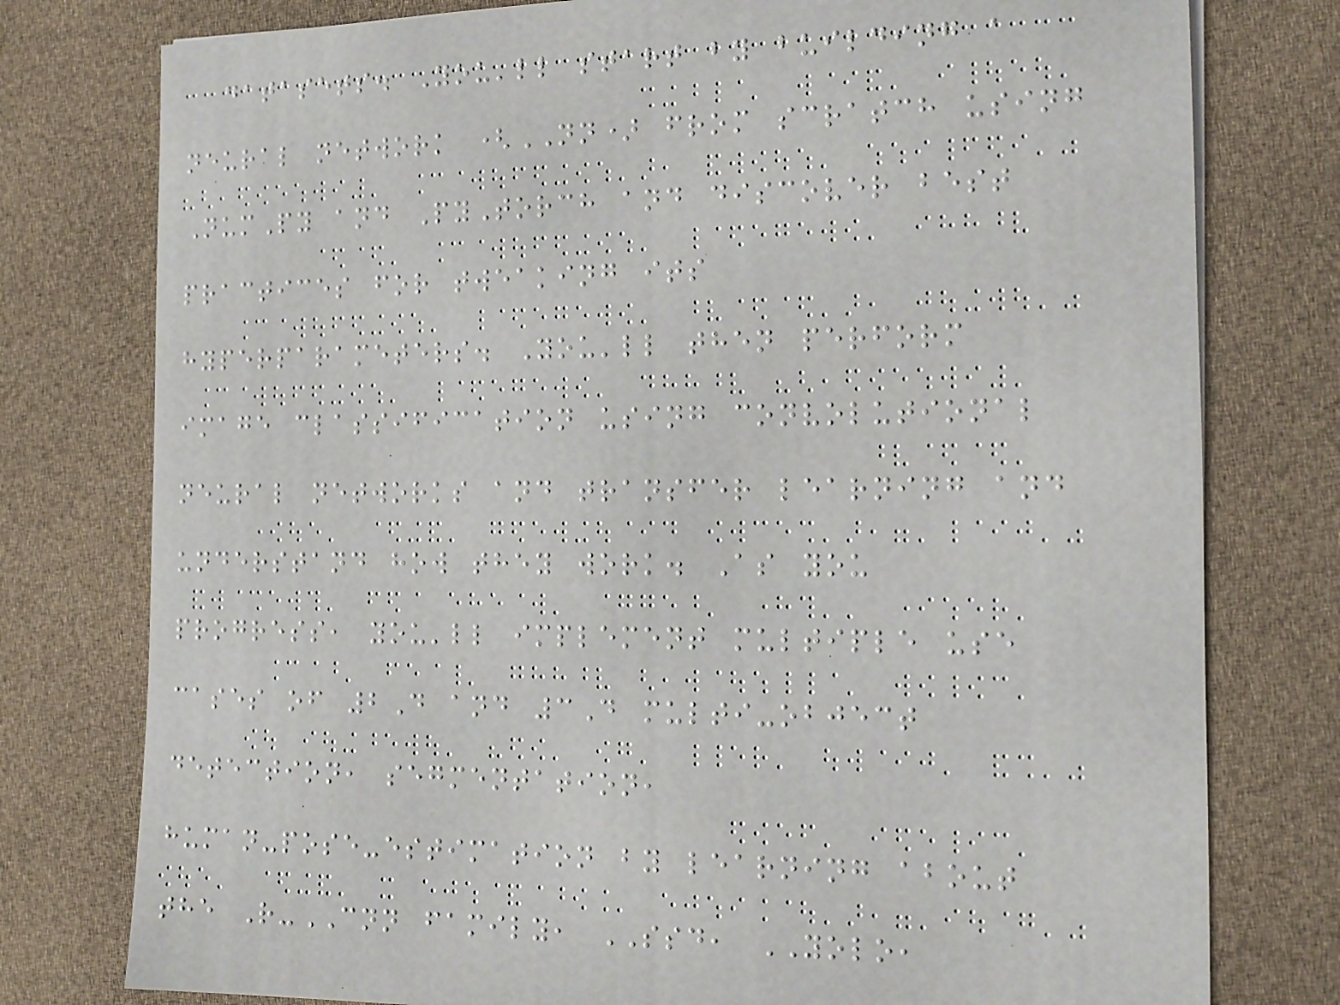datasets. You'll start by building a
neural network (NN) from scratch using
NumPy and PyTorch and discover best
practices for tweaking its
hyperparameters. You'll then perform
image classification using convolutional
neural networks and transfer learning and
understand how they work. As you
progress, you'll implement multiple use
cases of 2D and 3D multi-object
detection, segmentation,
human-pose-estimation by learning about
the R-CNN family, SSD, YOLO,
